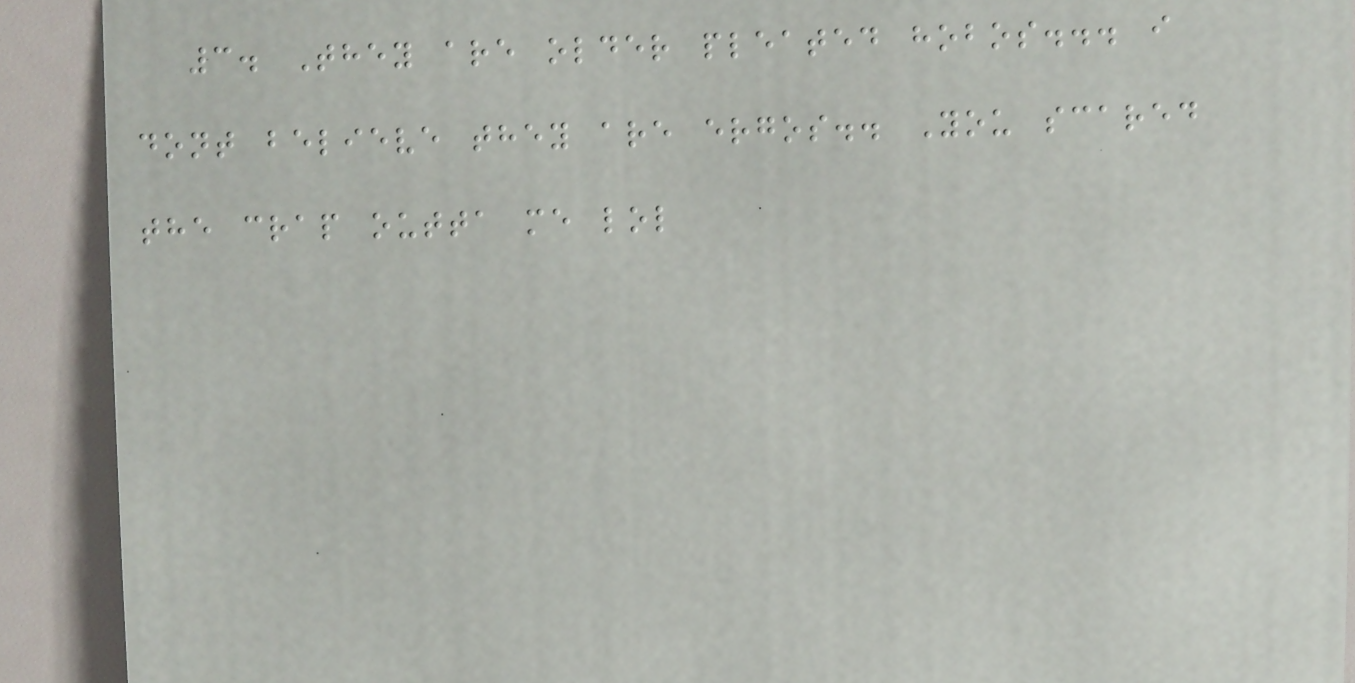3. They are older pleated hobos... i
dont believe they are ergos.. You scared
the crap outta me lol
